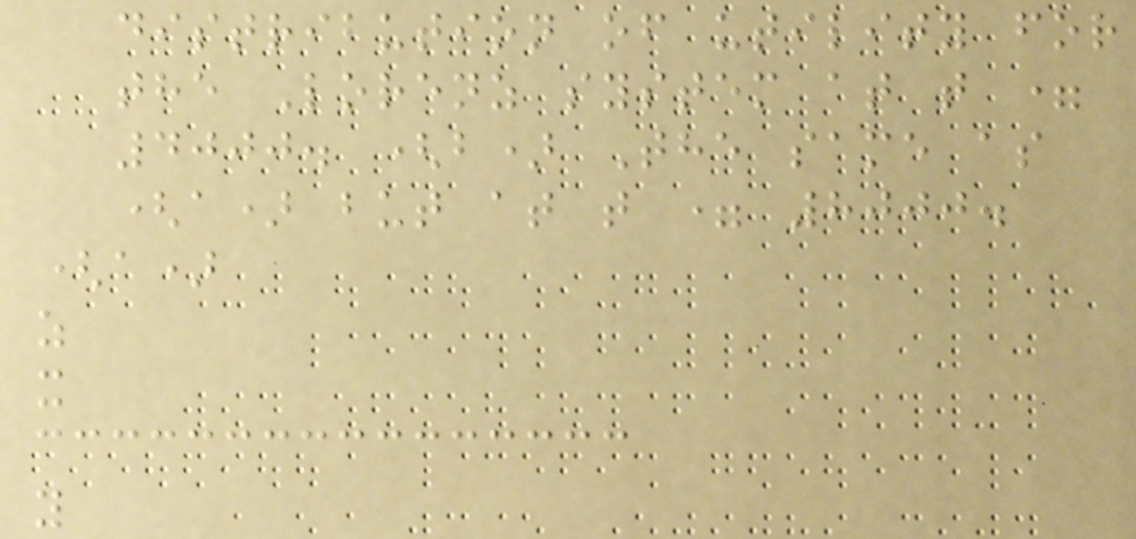distribution of utility for
the Lorenz system at t =
4000. (b) The same as
(a) but at t = 8000.
(a)
z
x
y
